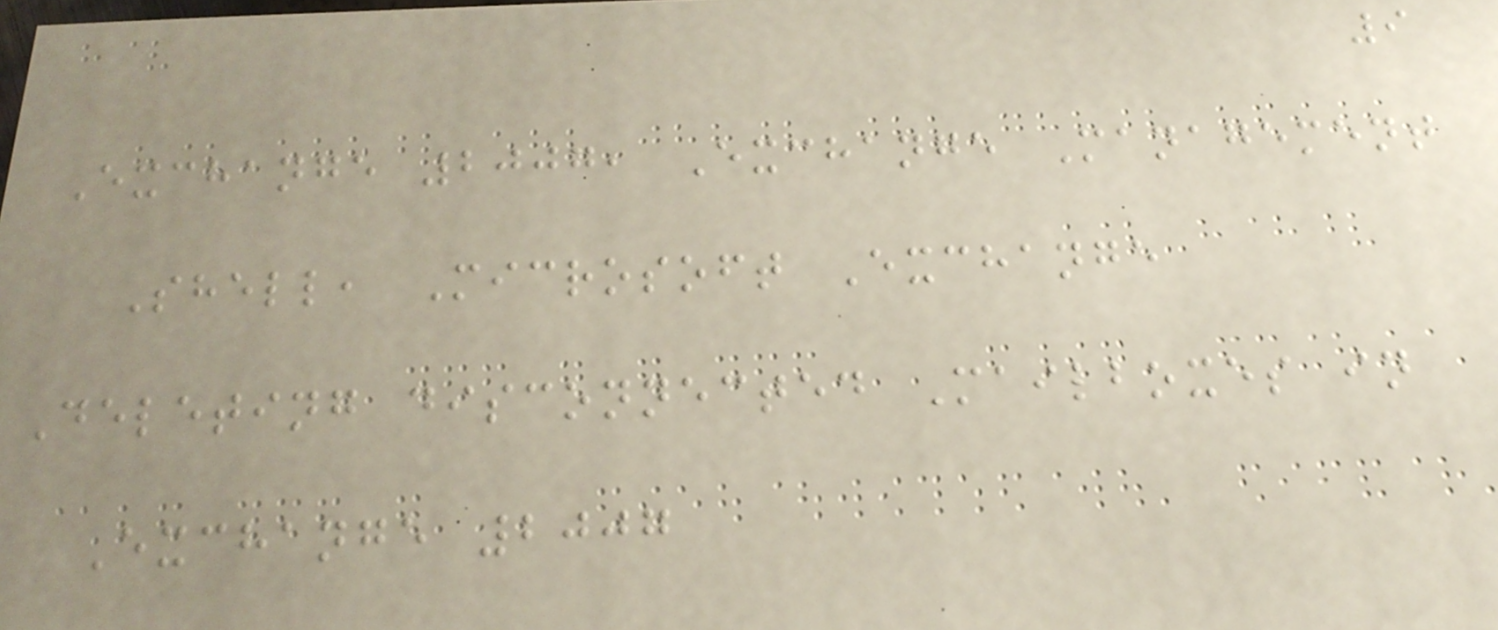9
Exchange 2007, Exchange Management
Shell, Microsoft Exchange
Deleting disconnected Mailboxes in
Exchange 2007
